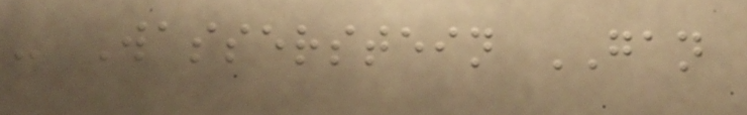- Wasserstein GAN
